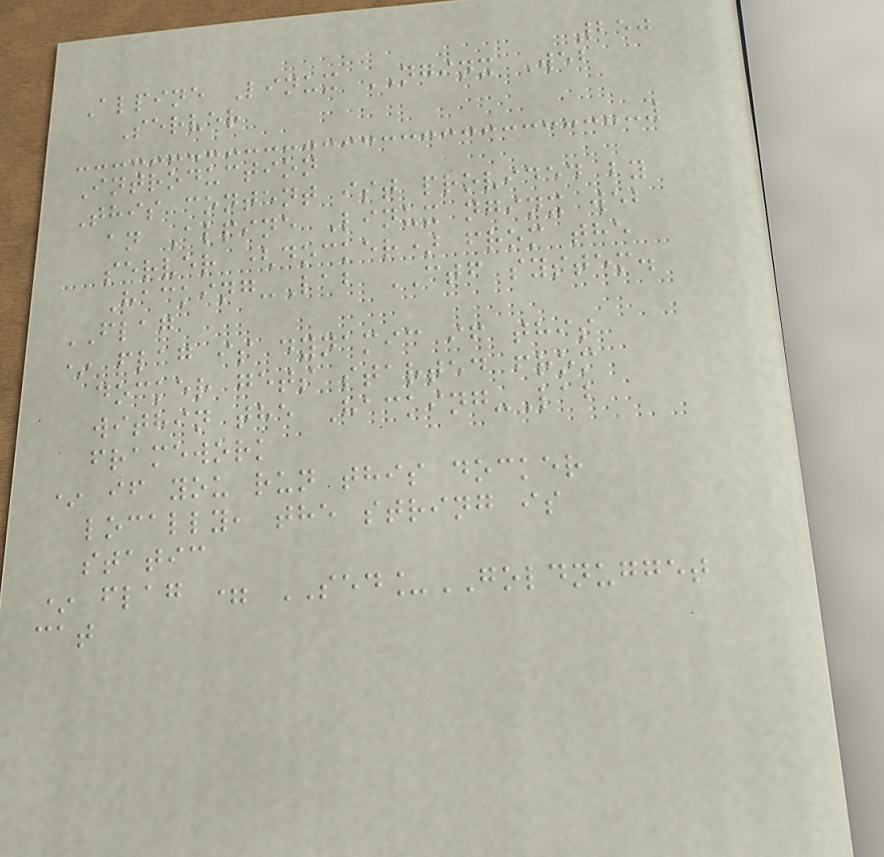250
Alpine Linux NGINX Web
Server
Introduction
This content ist provided by
an Alpine Linux nginx web
server (docker) from the
Hacking-Lab CTF system.
FLAG
* flag is dynamic if this
docker gets started from
within the Hacking-Lab
framework
* if you run this docker
locally, the string is
static
* flag = SED_GOLDNUGGET
cat
